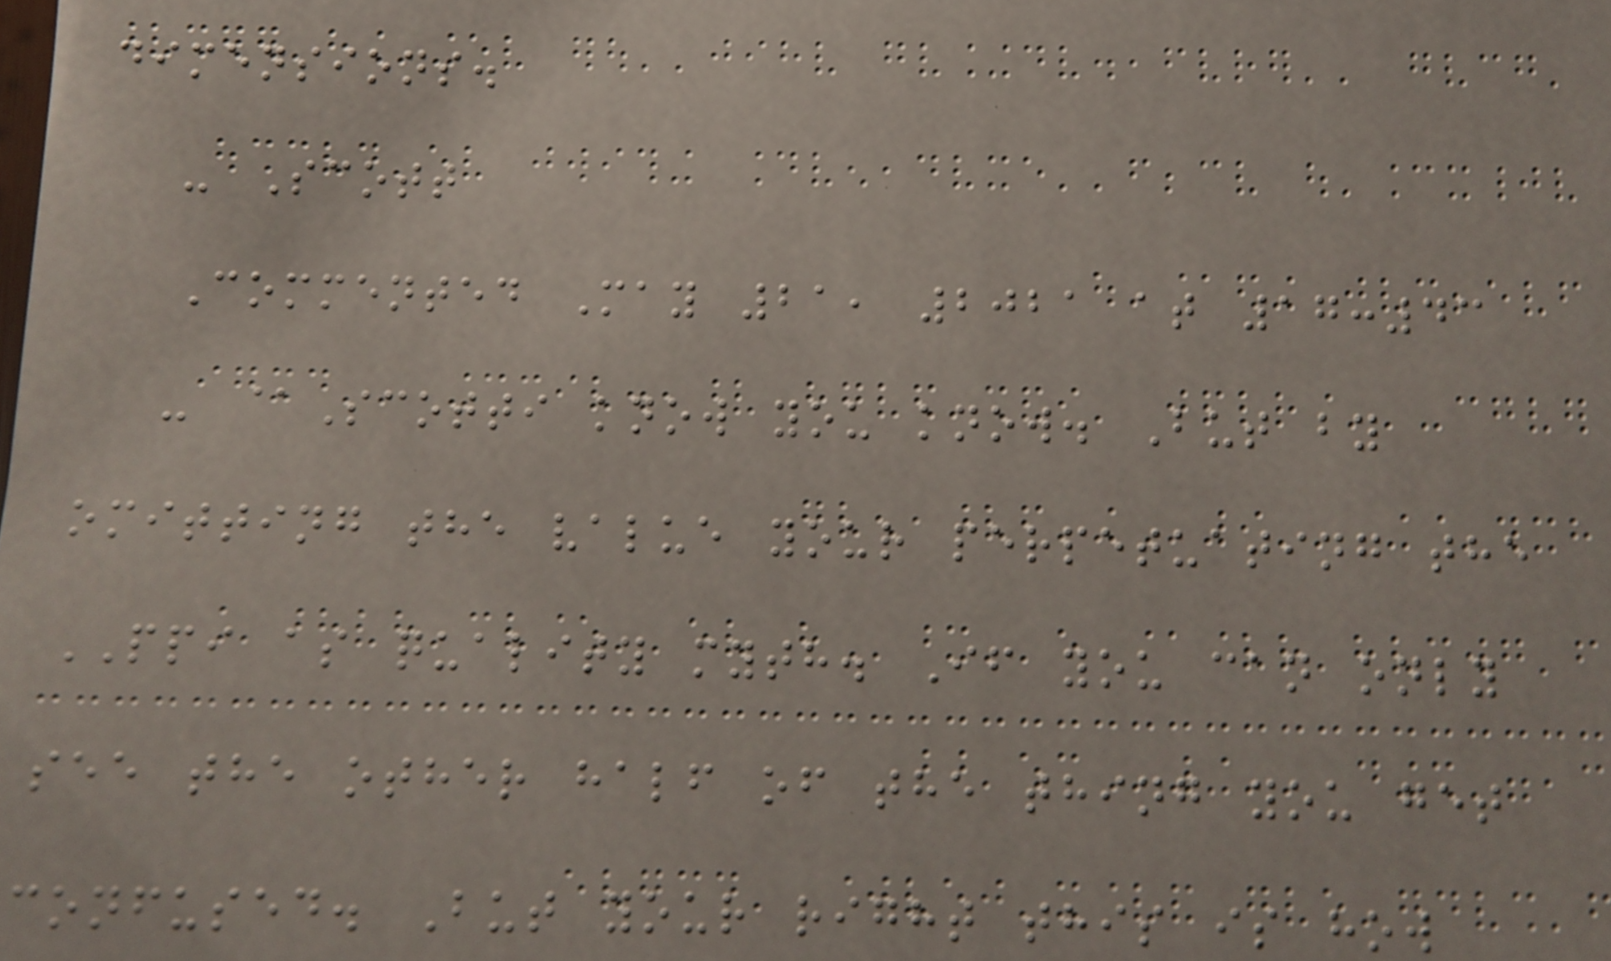dimensions.
- Scott
Commented May 21, 2021 at 17:43
- @Scotti know you know. But by
omitting the value your perpetuating the
PPI as quality myth. If you can only
see the other half of the thing you get
confused. But your right this is how
